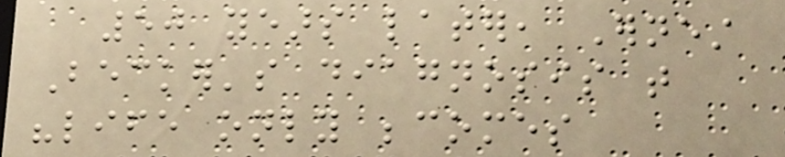50 years later, Ernest
Becker's diagnosis that
"life only becomes
